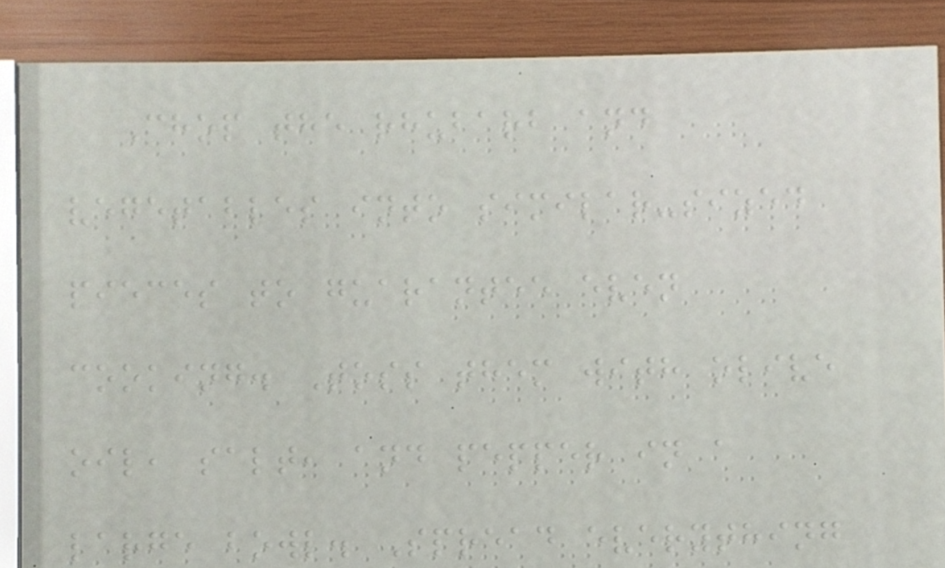Chop the rhubarb and
vegetables into similar-sized
pieces to guarantee even
cooking. Toss them with olive
oil, salt, and pepper in a
large bowl. Spread everything
